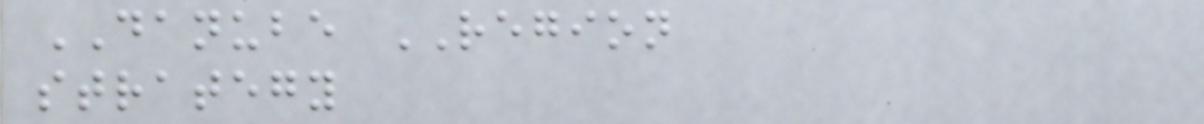DANUBE REGION
strategy
